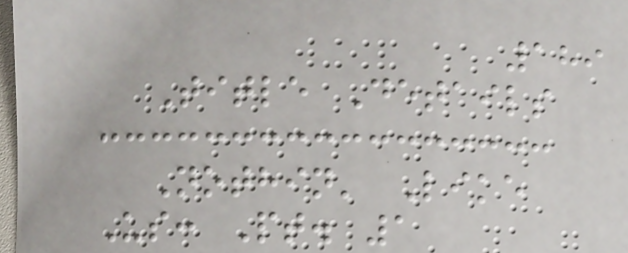189
Title Details
Nothin' Like
Us: Pt. 1
